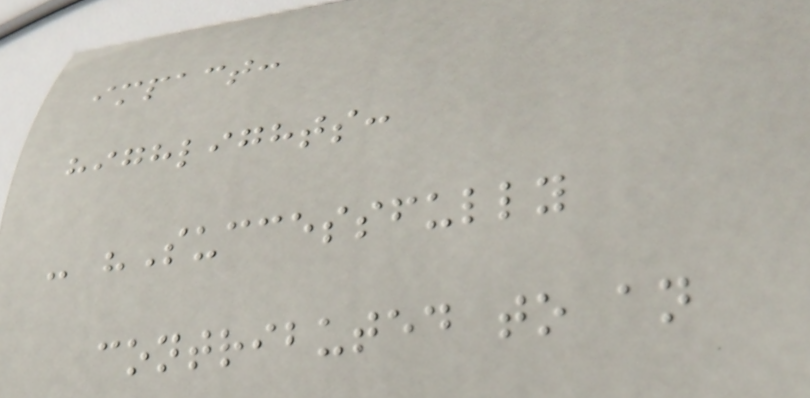impact:
highlights:
- "Successfully
contributed to an
